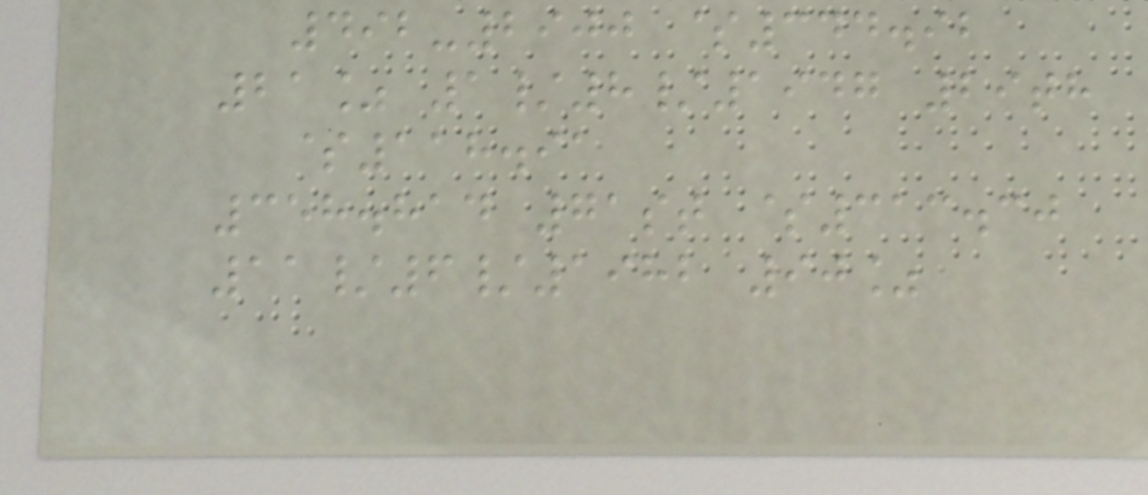492-2900 $344.92
21% 1/8/1947 29th
$118.91
358.814 71st $313.30
11/6/1982 90%
